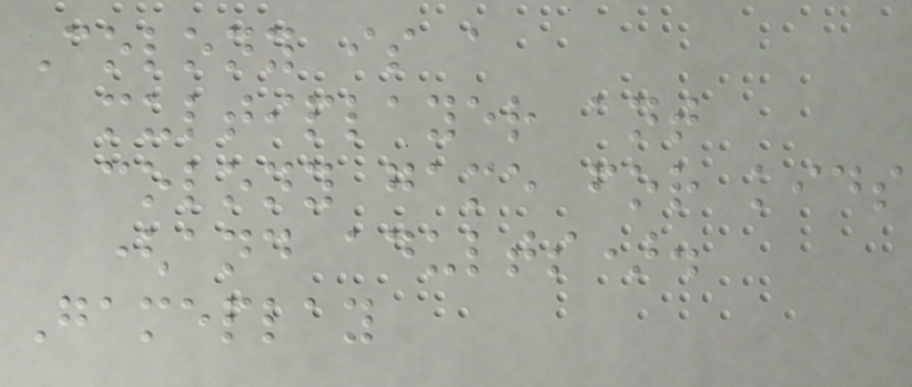Colony is a
multiplayer ant
colony game for kids
(and adults).
Gameplay
